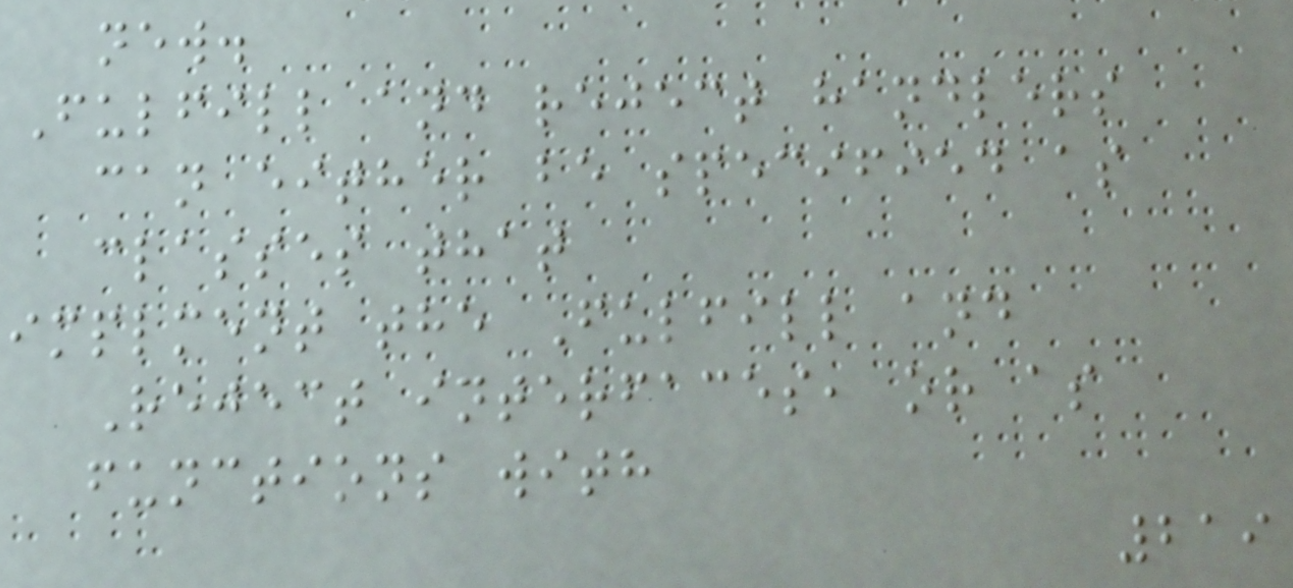new.
Fulfill and reject handlers
can either be specified as
classes that
implment the Fulfill and
Reject interfaces, or as
functions with
219
